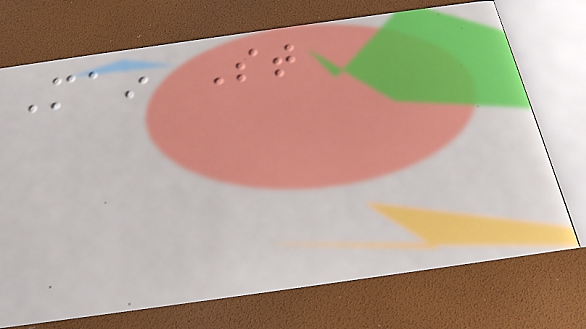Main St
